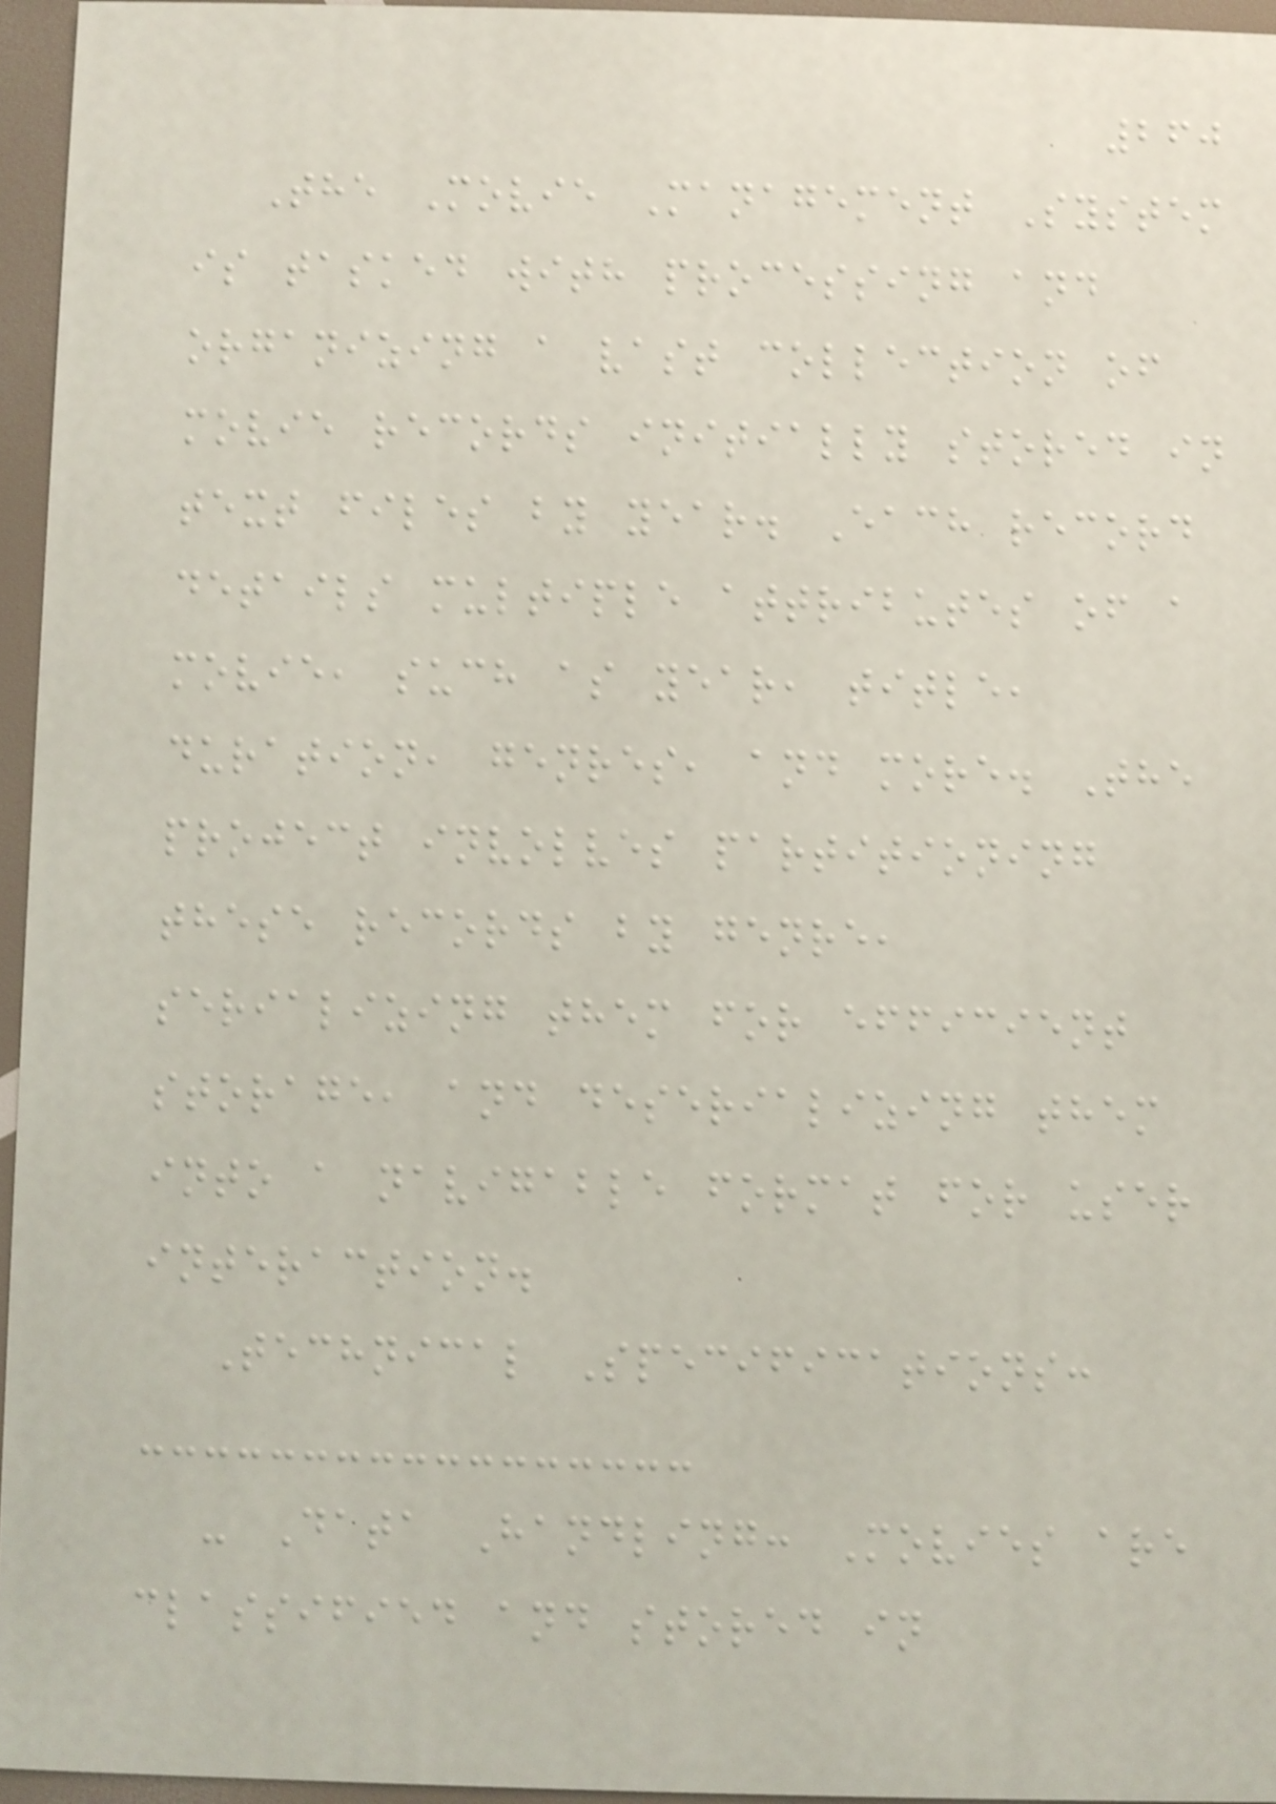260
The Movie Management System
is tasked with processing and
organizing a vast collection of
movie records initially stored in
text files by year. Each record
details multiple attributes of a
movie, such as year, title,
duration, genres, and more. The
project involves partitioning
these records by genre,
serializing them for efficient
storage, and deserializing them
into a navigable format for user
interaction.
Technical Specifications:
- Data Handling: Movies are
classified and stored in
